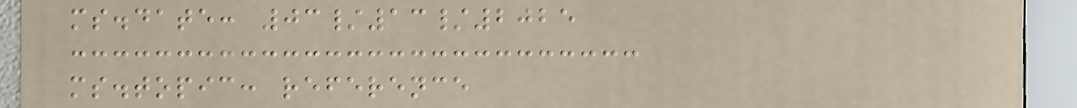ms.date: 03/13/2025
ms.topic: reference
